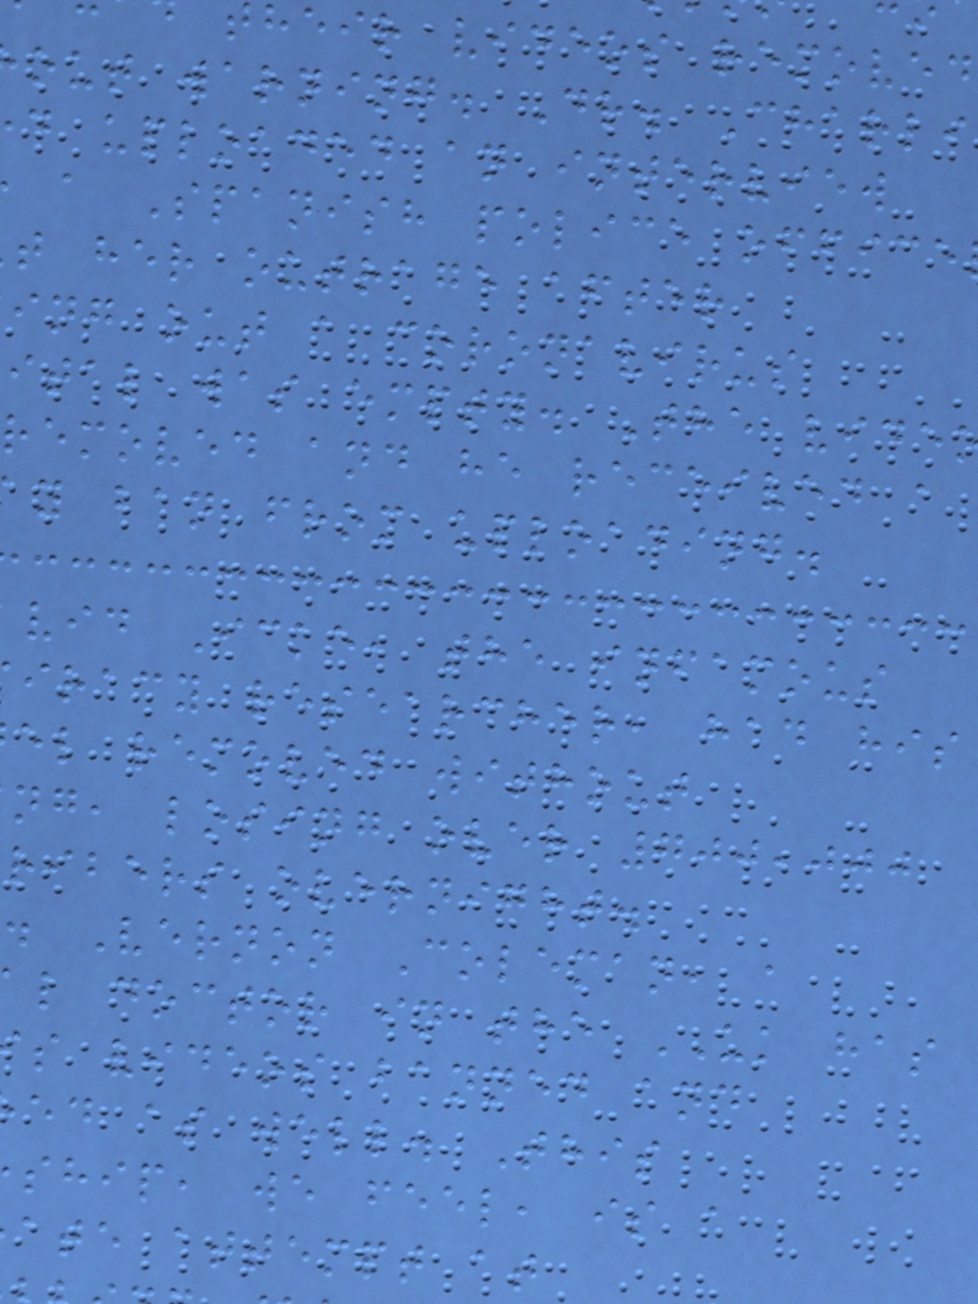heir videos removed
out warning. Dr. Charli
d uploaded an interview
a Spanish police office
t her outrage after
ing out a coronavirus
ital was empty. The vide
removed and he received a
y ban from uploading.
vid Icke, the infamous
iracy researcher, had his
el removed without
ng, losing over 700,000
ribers overnight.
. Vernon Coleman, a
l doctor in the UK has
s videos banned and
ed as well. This
ship, we feel, is a
ate attempt at
